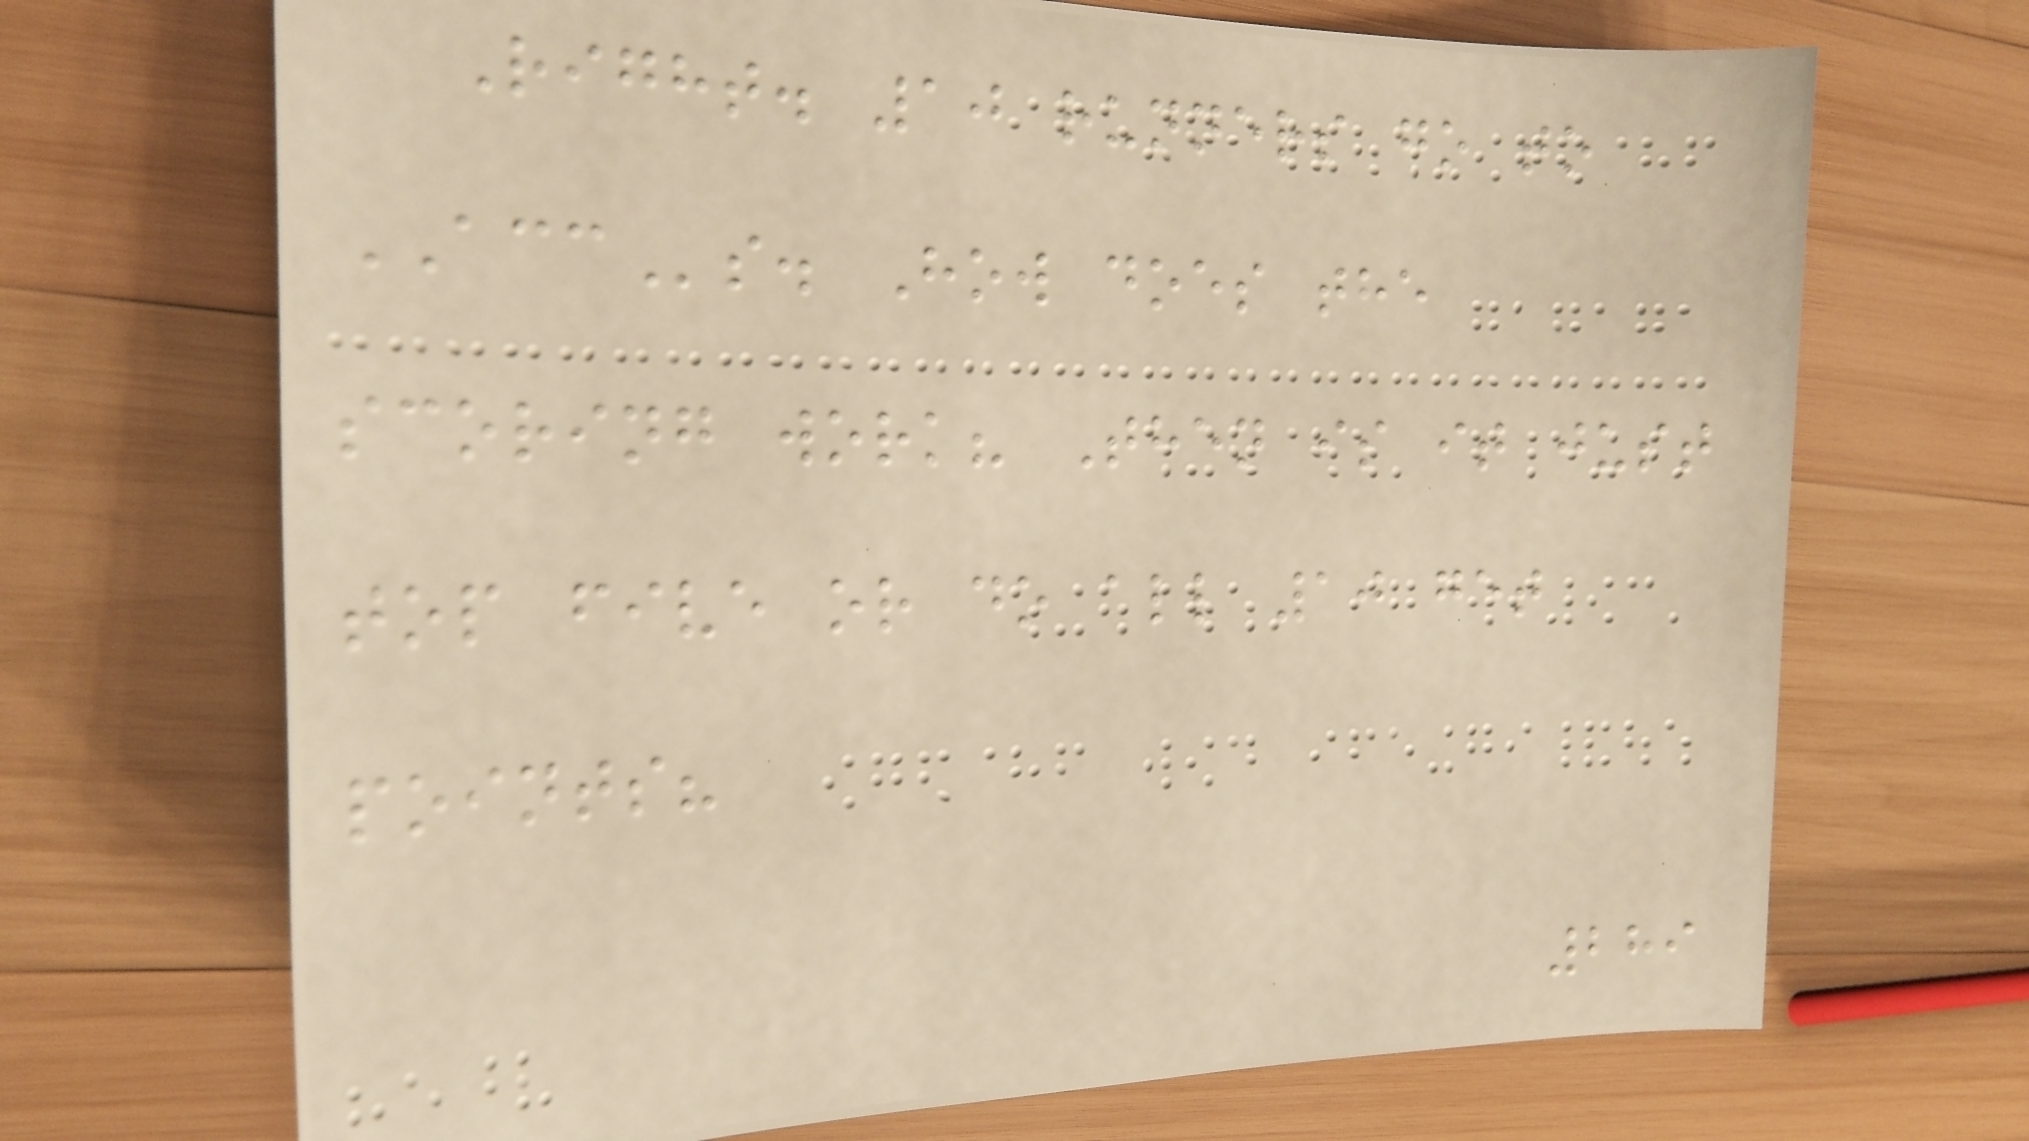Right. 10 runners go to
ACCs. How does the
scoring work? Then is it just
top five or do all 10 get
points?
289
